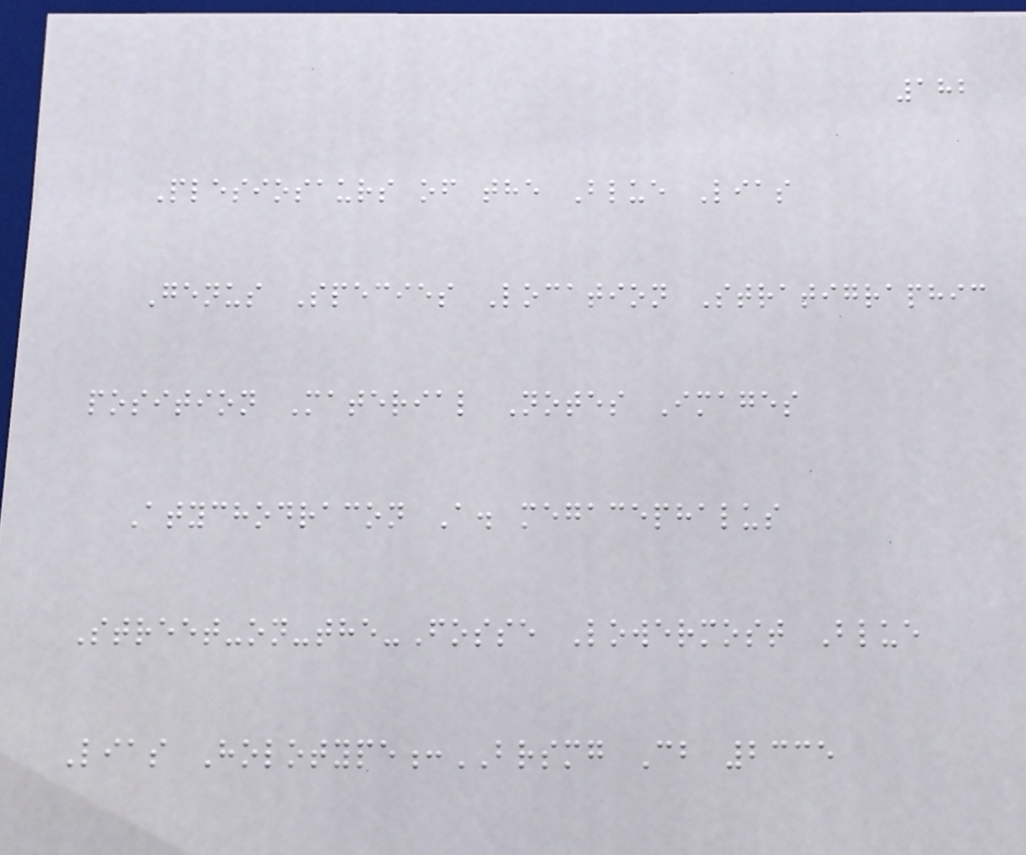182
Plesiosaurs of the Blue Lias
Genus Species Location Stratigraphic
position Material Notes Images
Atychodracon A. megacephalus
Street-on-the-Fosse Lowermost Blue
Lias Holotype:BRSMG Cb 2335
